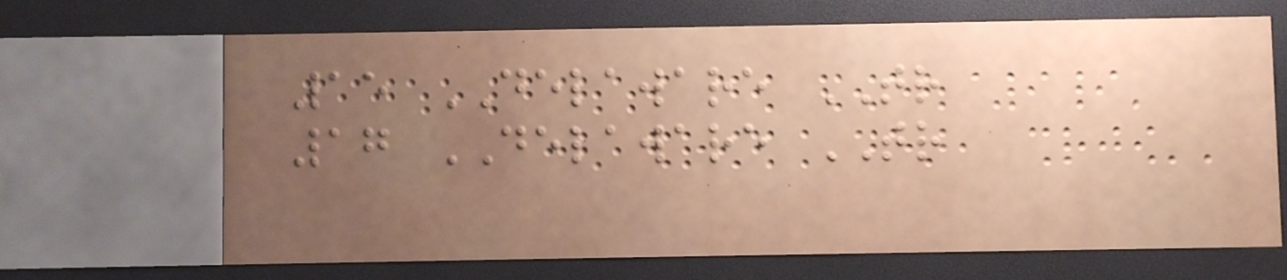15 DELAWARE TR
17 DELAWARE TR
